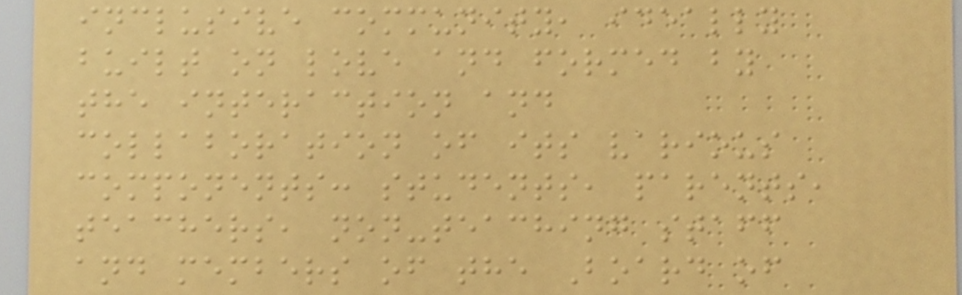inclusive community, ideally
built on love and formed by
the interaction and
collaboration of its various
components: students, parents,
teachers, non-teaching staff
and members of the Board of
